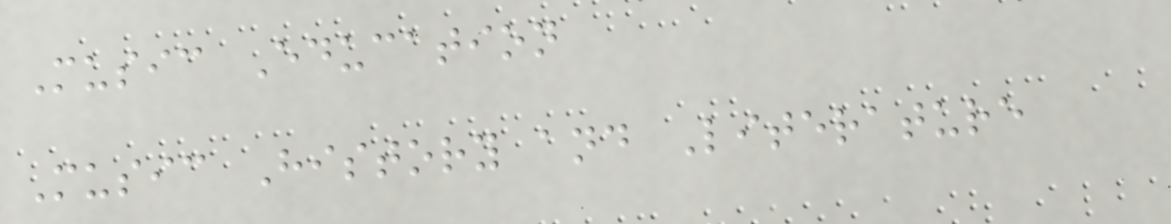Music Education
Music History and Literature
